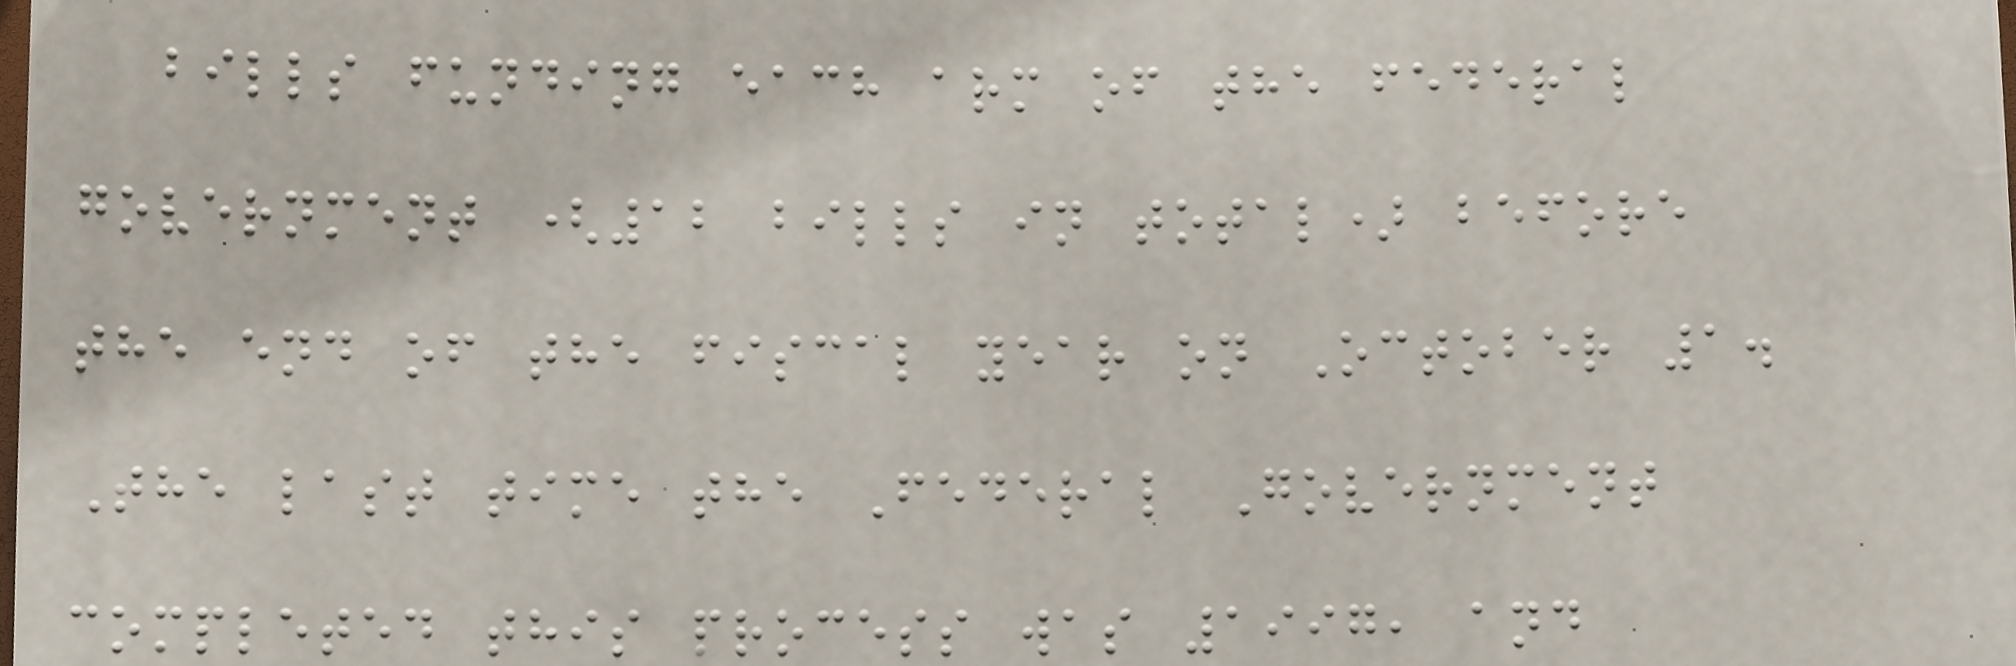bills funding each arm of the federal
government (12 bills in total) before
the end of the fiscal year on October 1.
The last time the Federal Government
completed this process was 1997, and
